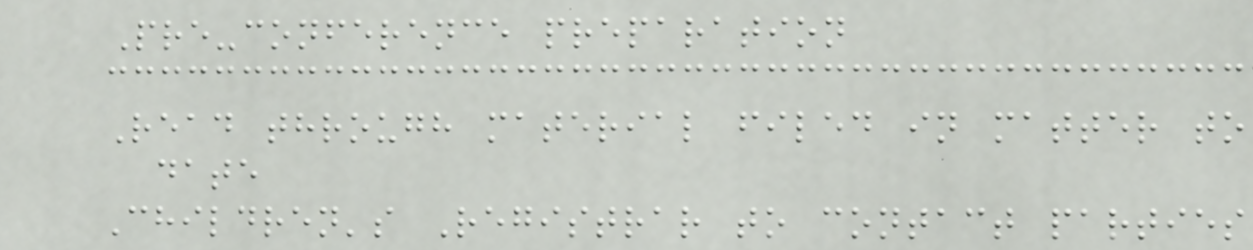Pre-conference preparation
Read through material filed in matter to
date
Children's Registrar to contact parties
